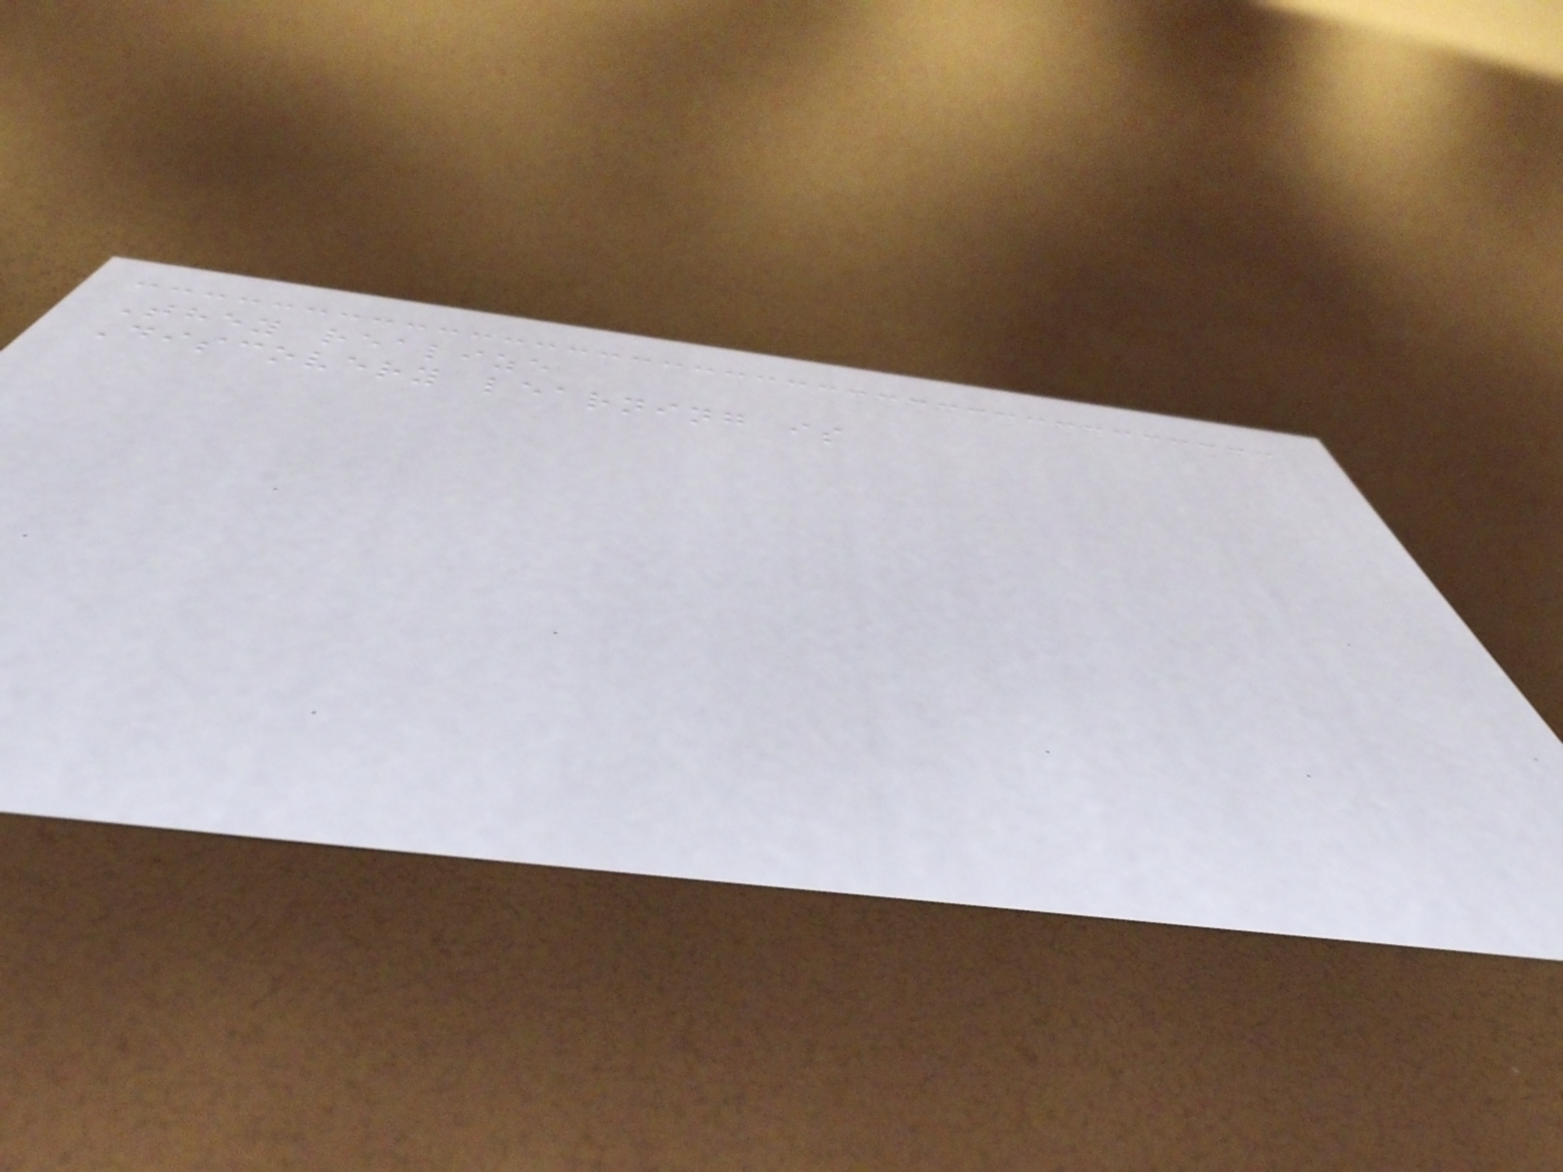They realize
Discovery learning is
